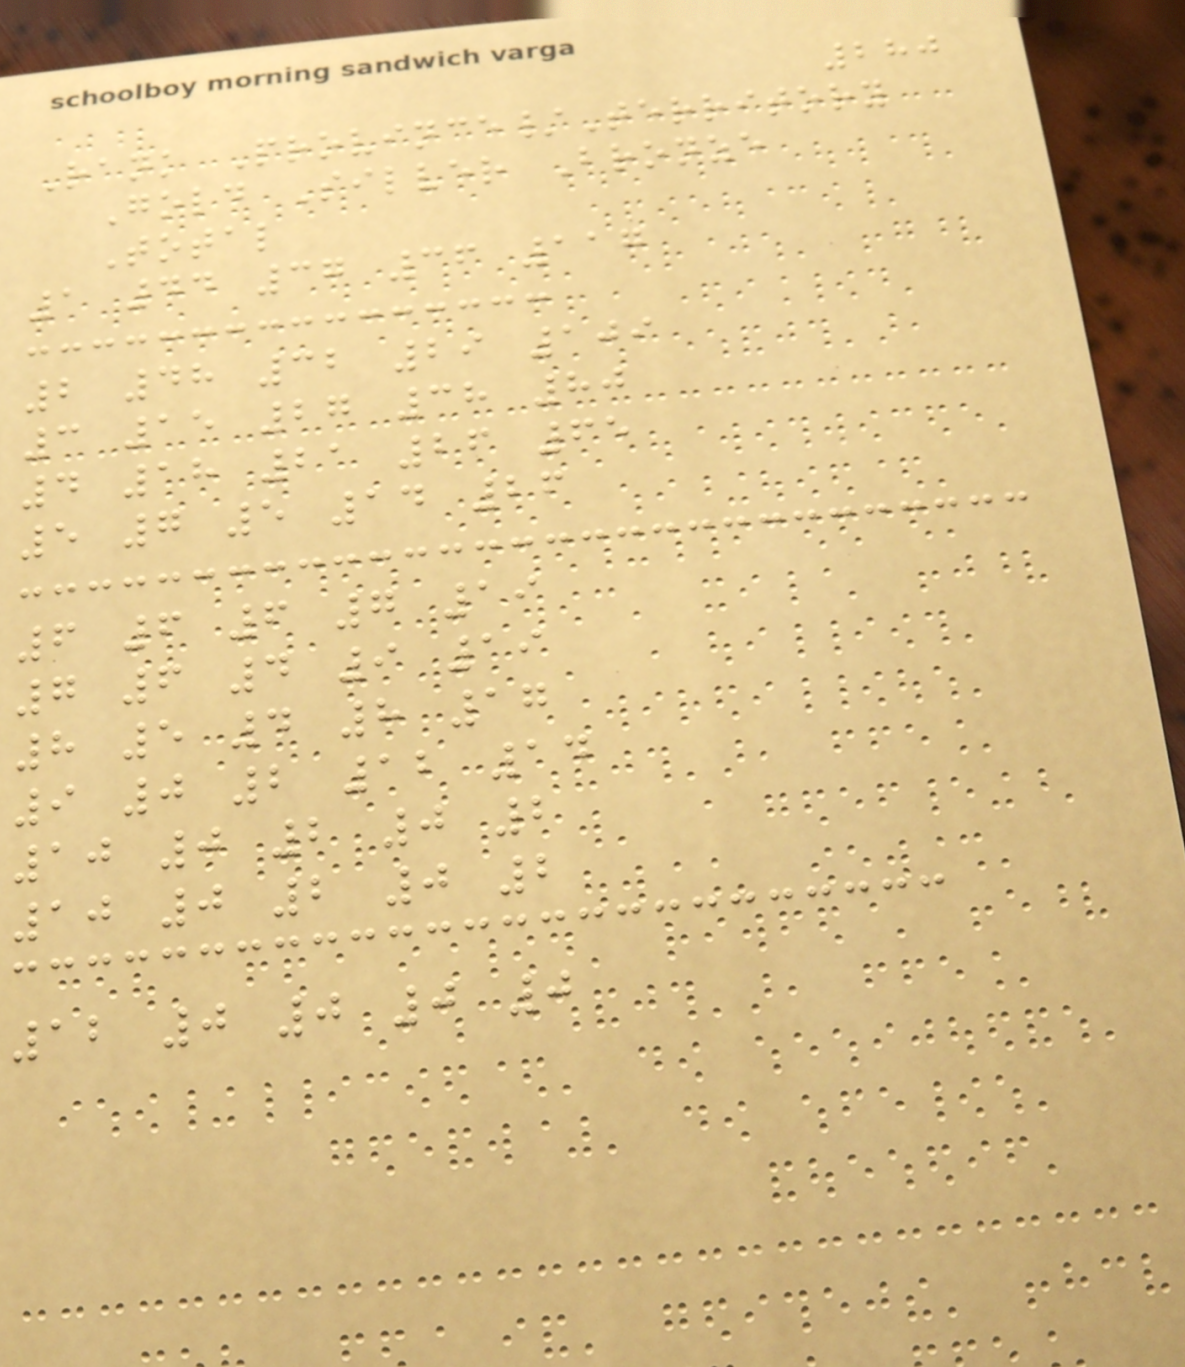280
Rank Province/Territory
Gold Silver Bronze
Total
1 44 37 36 117
2 48 32 29 109
3 15 27 38 80
4 18 21 26 65
5 7 5 14 26
6 6 6 7 19
7 6 4 9 19
8 5 4 8 17
9 0 2 12 14
10 0 2 0 2
10 0 2 0 2
12 0 0 0 0
